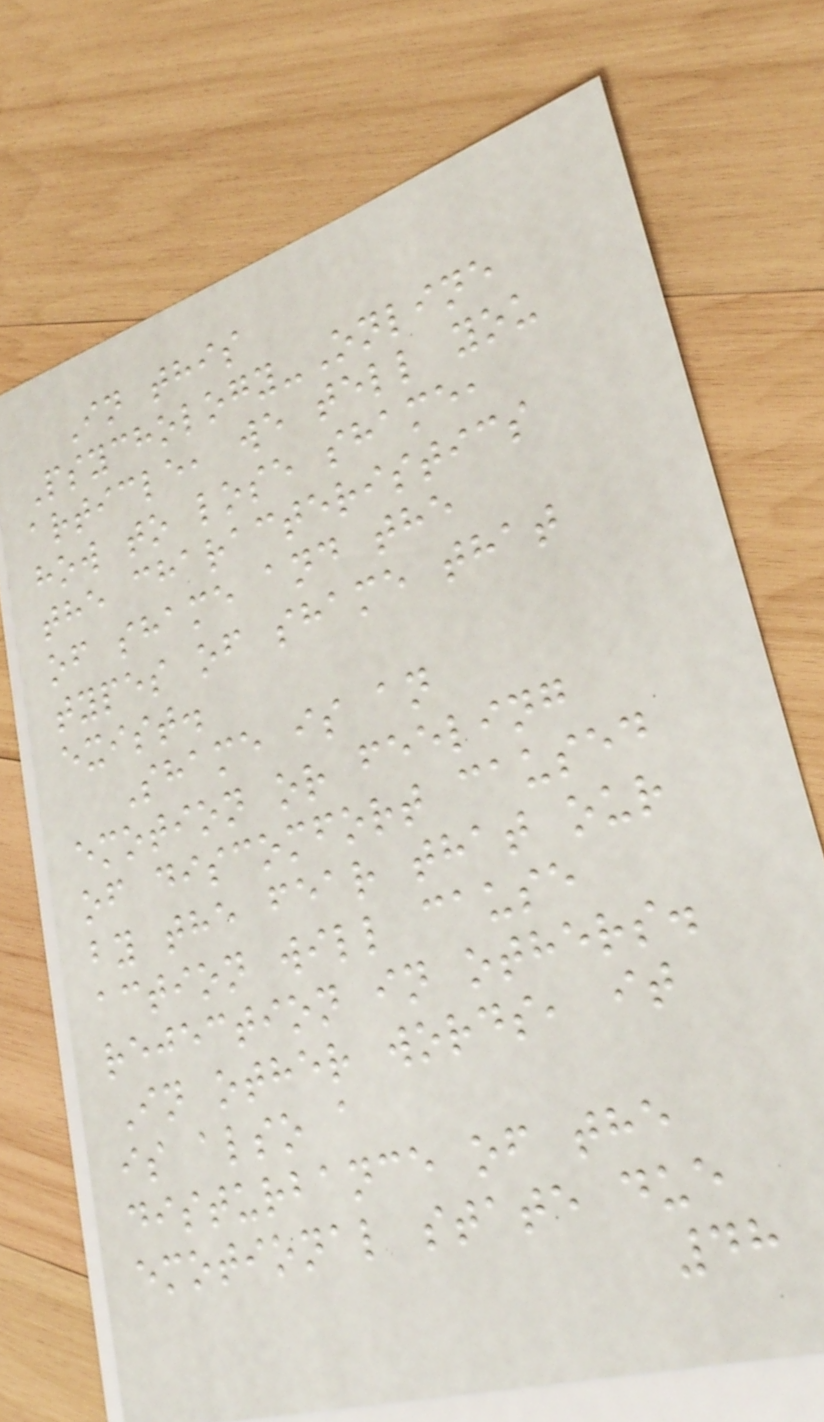In this
Psychology-Online
article, we tell you
how to lose shame,
the characteristics
of shame and the
types of shame that
exist.
Shame is an
emotion or feeling
of discomfort caused
by the fear that our
action will cause
rejection in others.
In other words, it
is also a
disturbance of the
emotional state due
48
